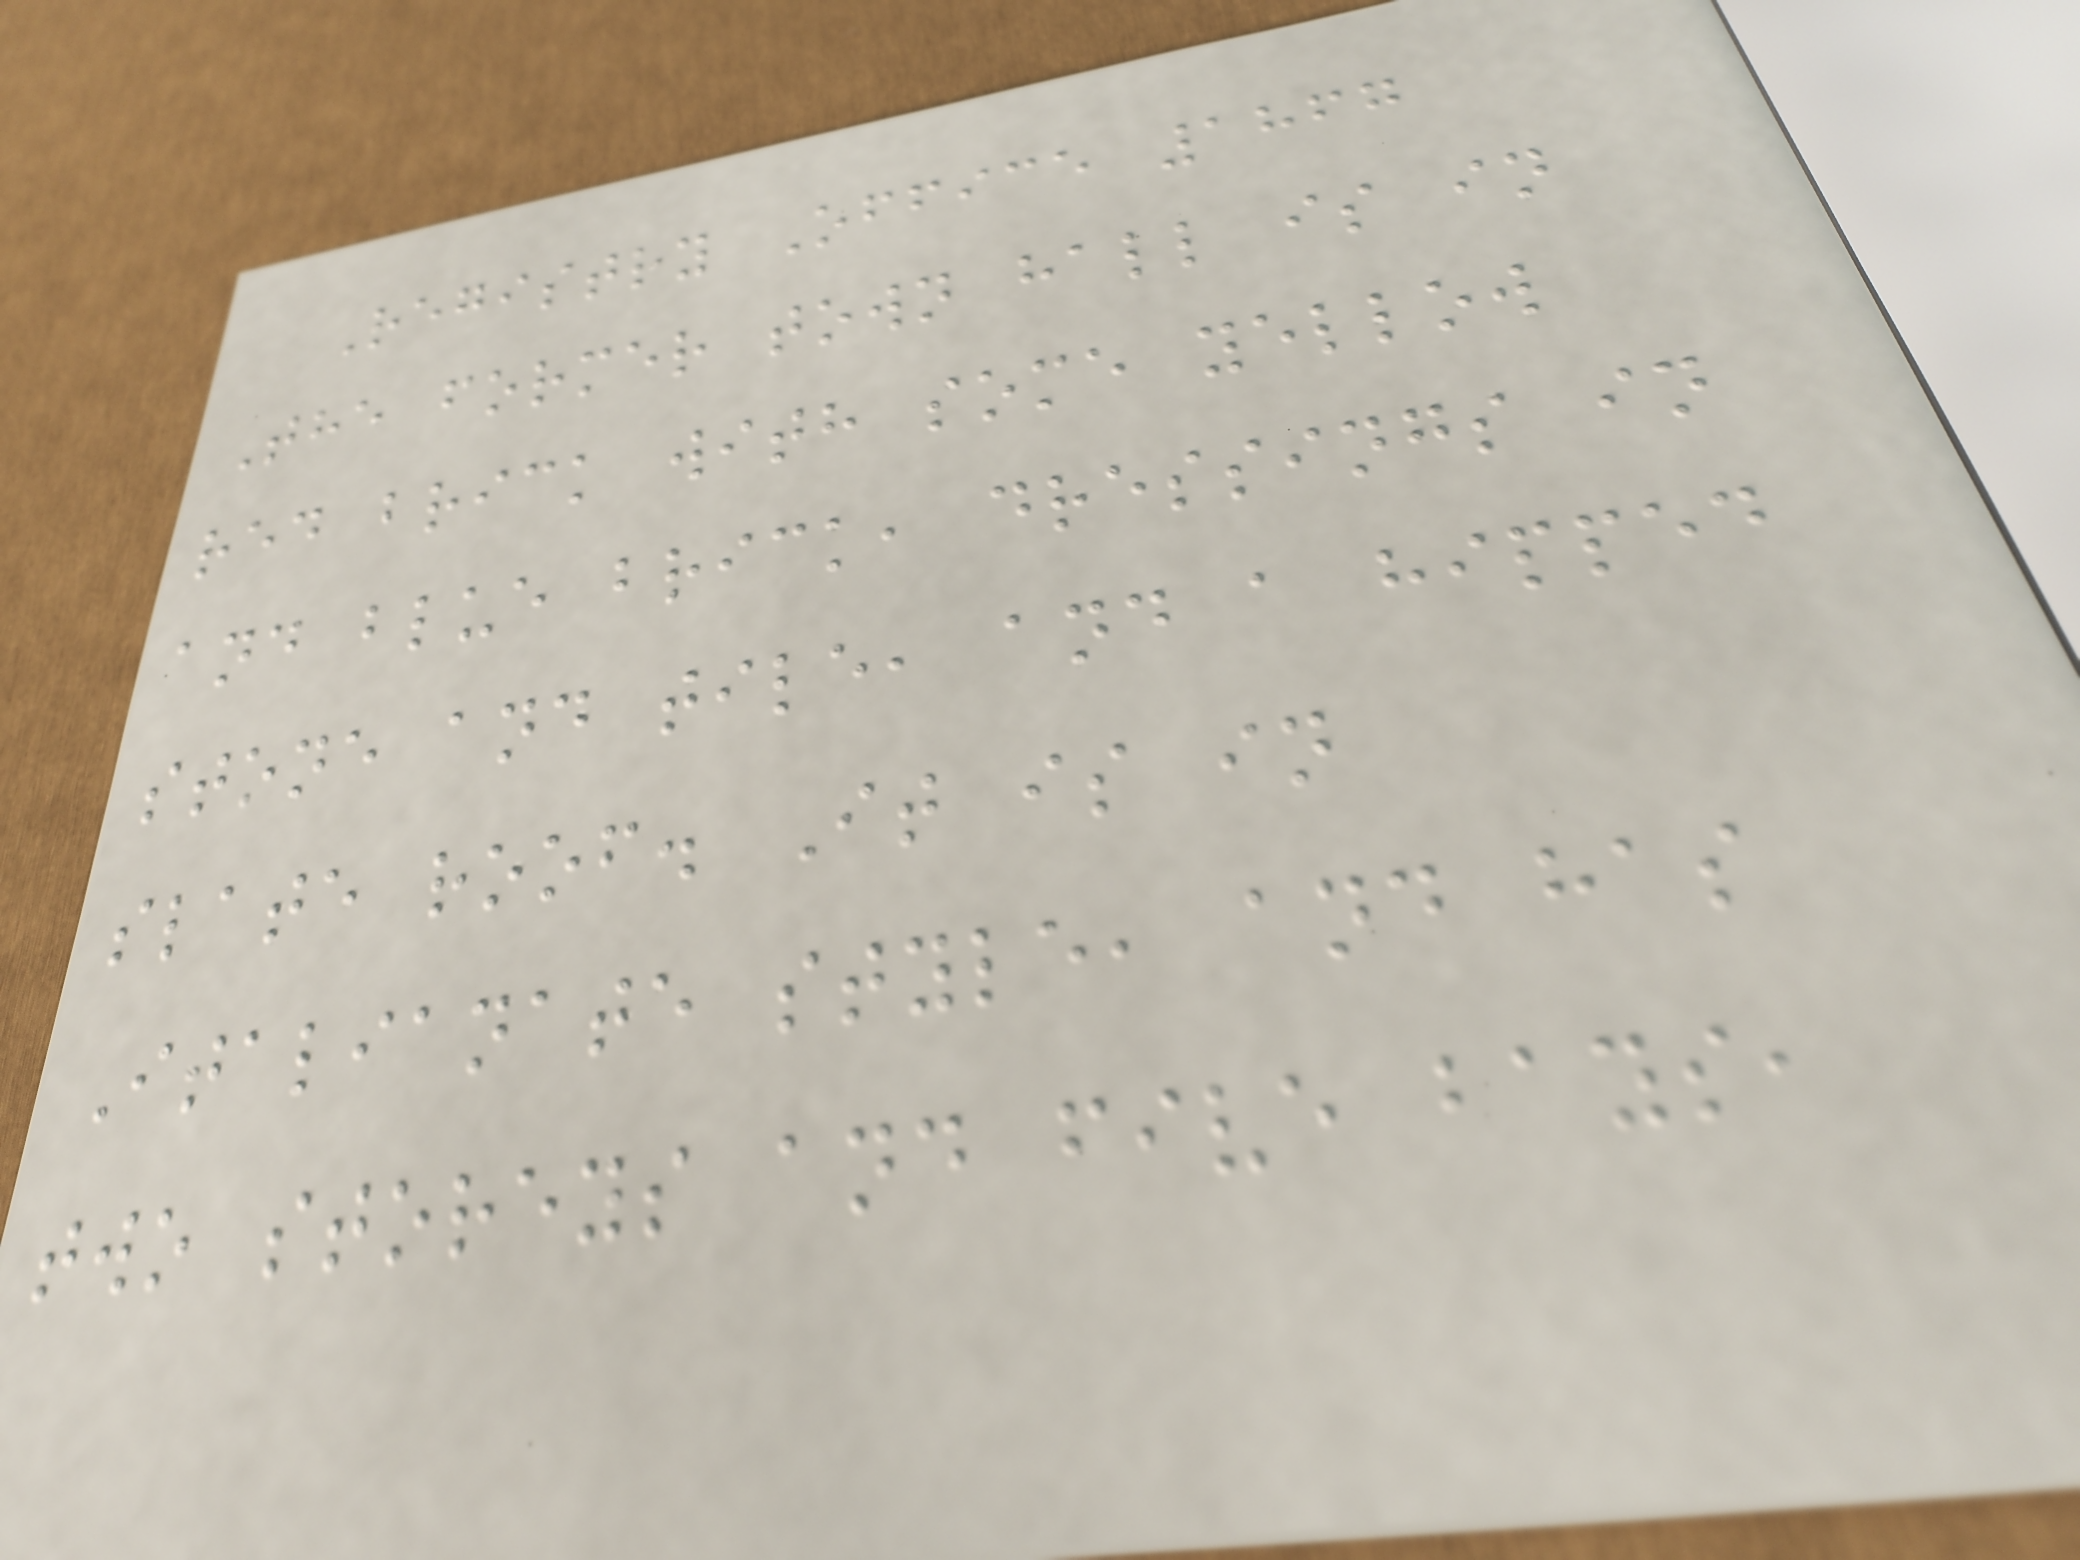Registry Office 1867
The former town hall is in
red brick with some yellow
and blue brick, dressings in
stone and tile, and a hipped
slate roof. It is in
Italianate style, and has
two storeys and five bays,
